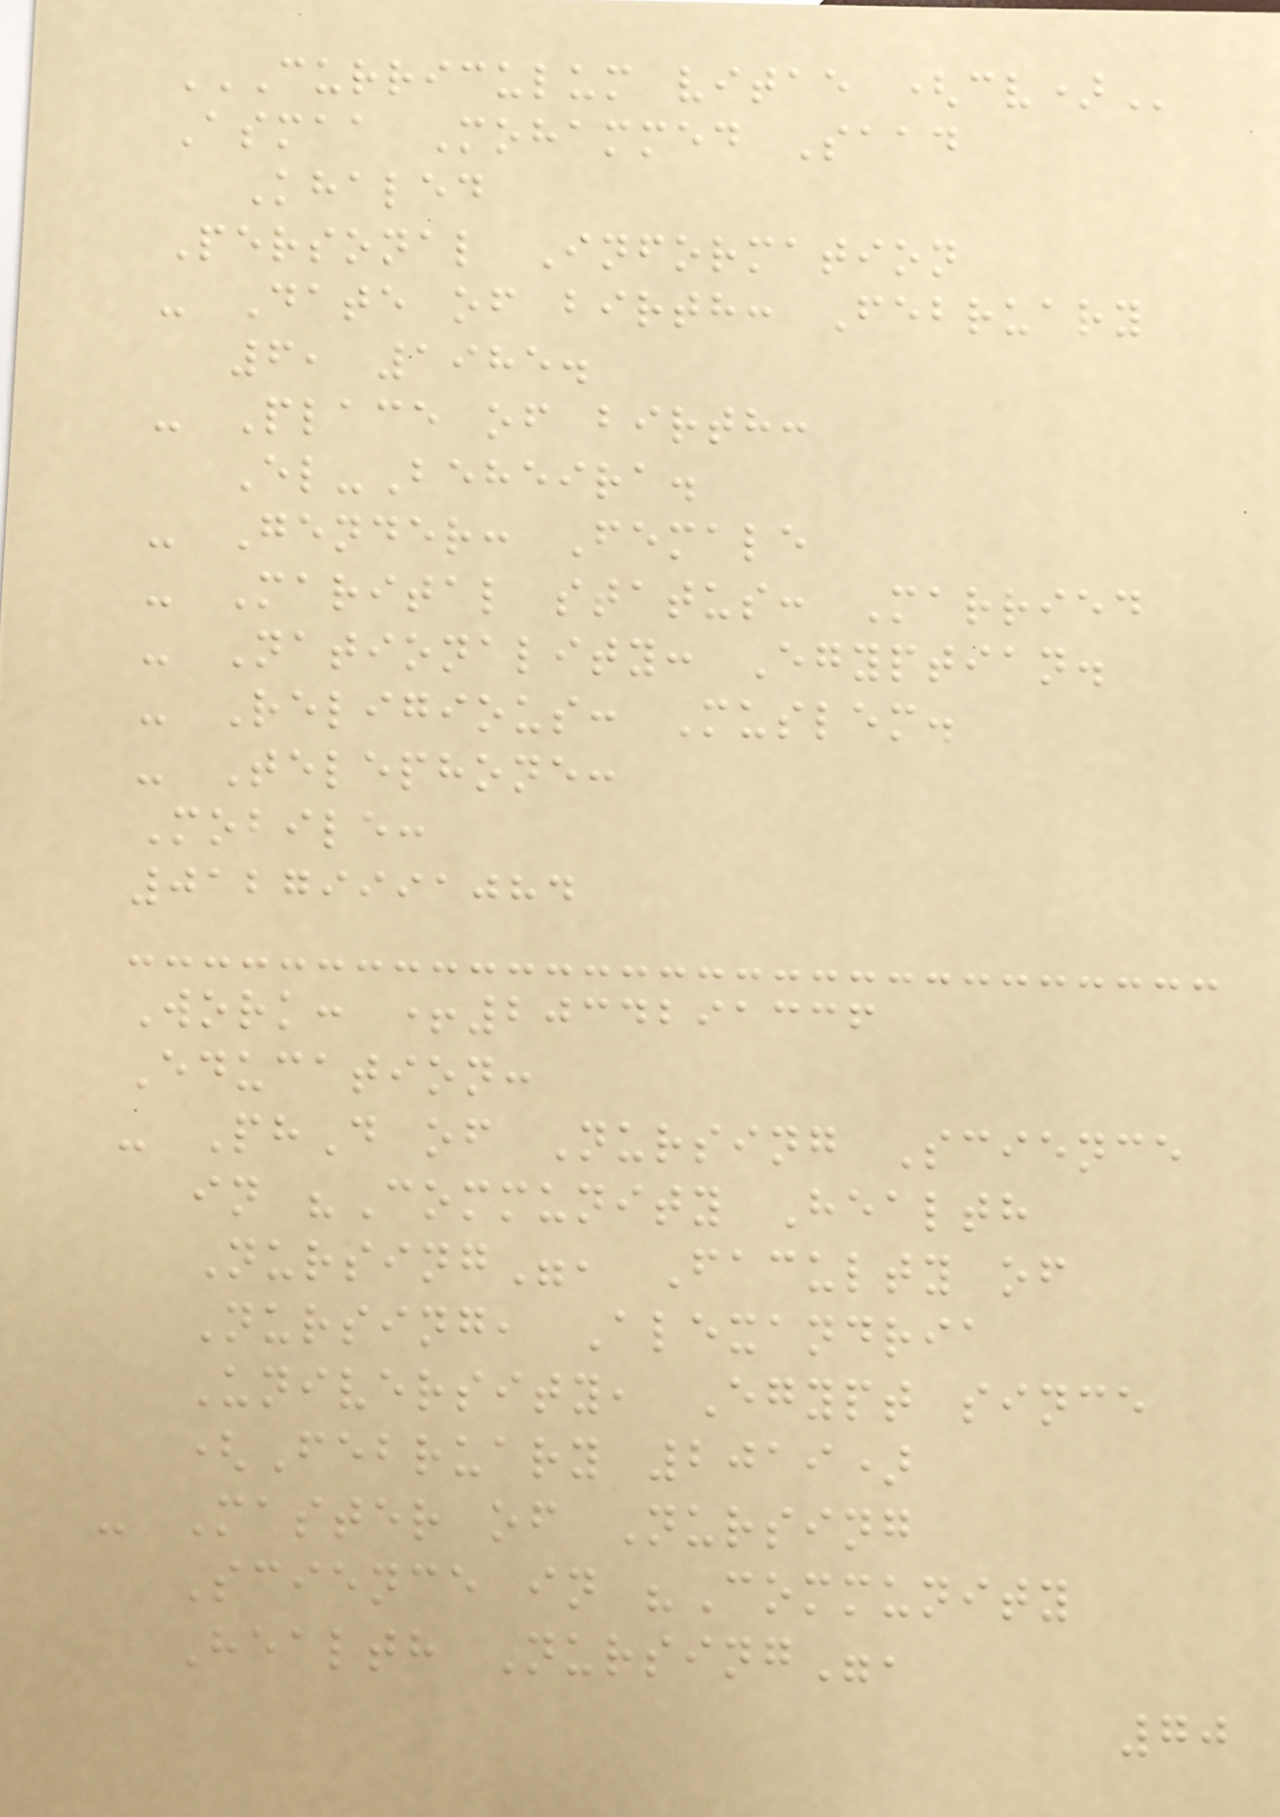CURRICULUM VITAE (CV)
Asmaa Mohammed Saad
Khaled
Personal Information
- Date of birth: February
6, 1985.
- Place of birth:
El-Beheira.
- Gender: Female
- Marital status: Married
- Nationality: Egyptian.
- Religious: Muslem.
- Telephone:
Mobile:
01279991084
Work: +2034291336
Education:
- PhD of Nursing Science
in "Community Health
Nursing", Faculty of
Nursing, Alexandria
University, Egypt since
(February 2019)
- Master of Nursing
Science in "Community
Health Nursing",
70
